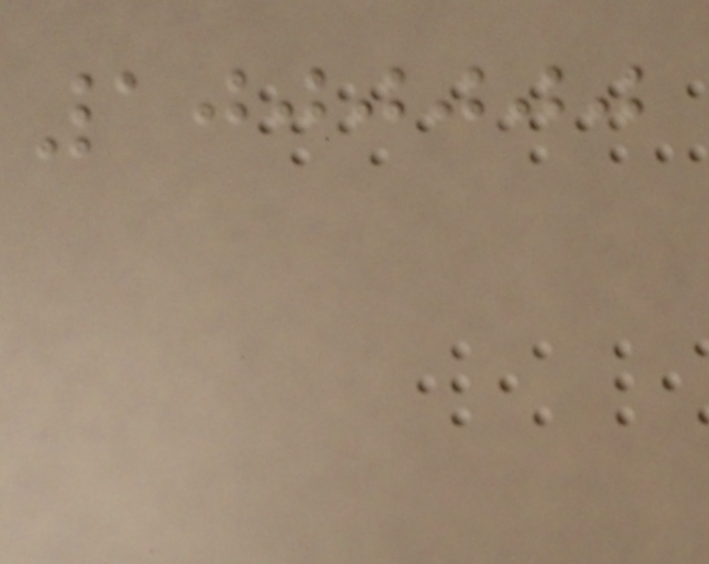1000000
